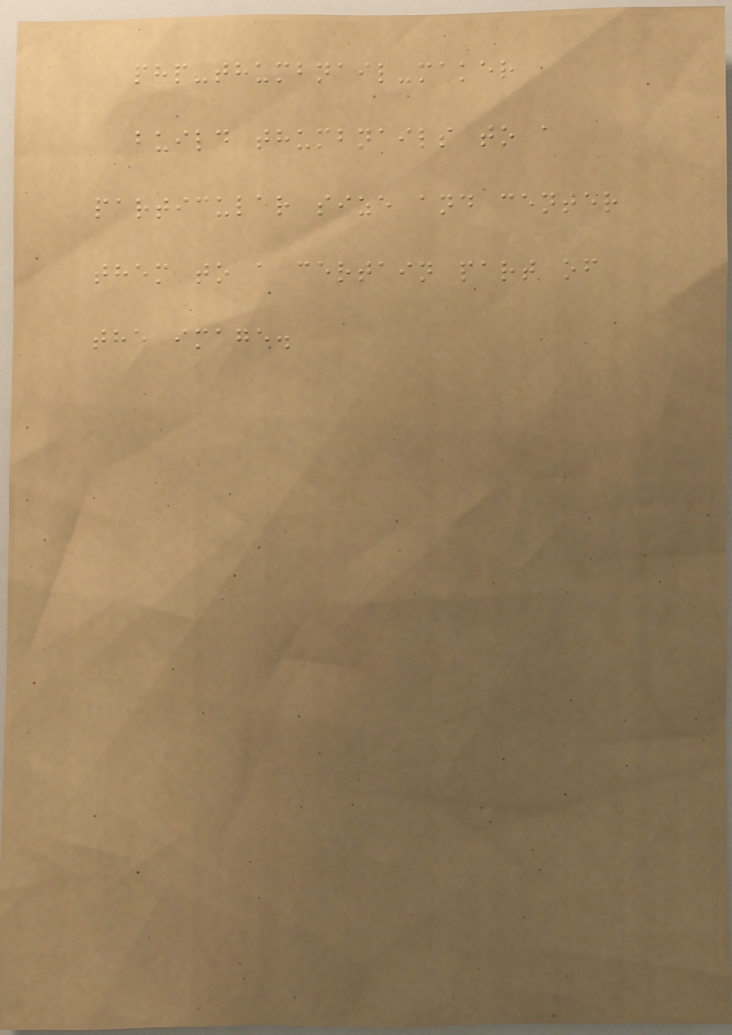php-thumbnail-maker
build thumbnails to a
particular size and center
them to a certain part of
the image.
